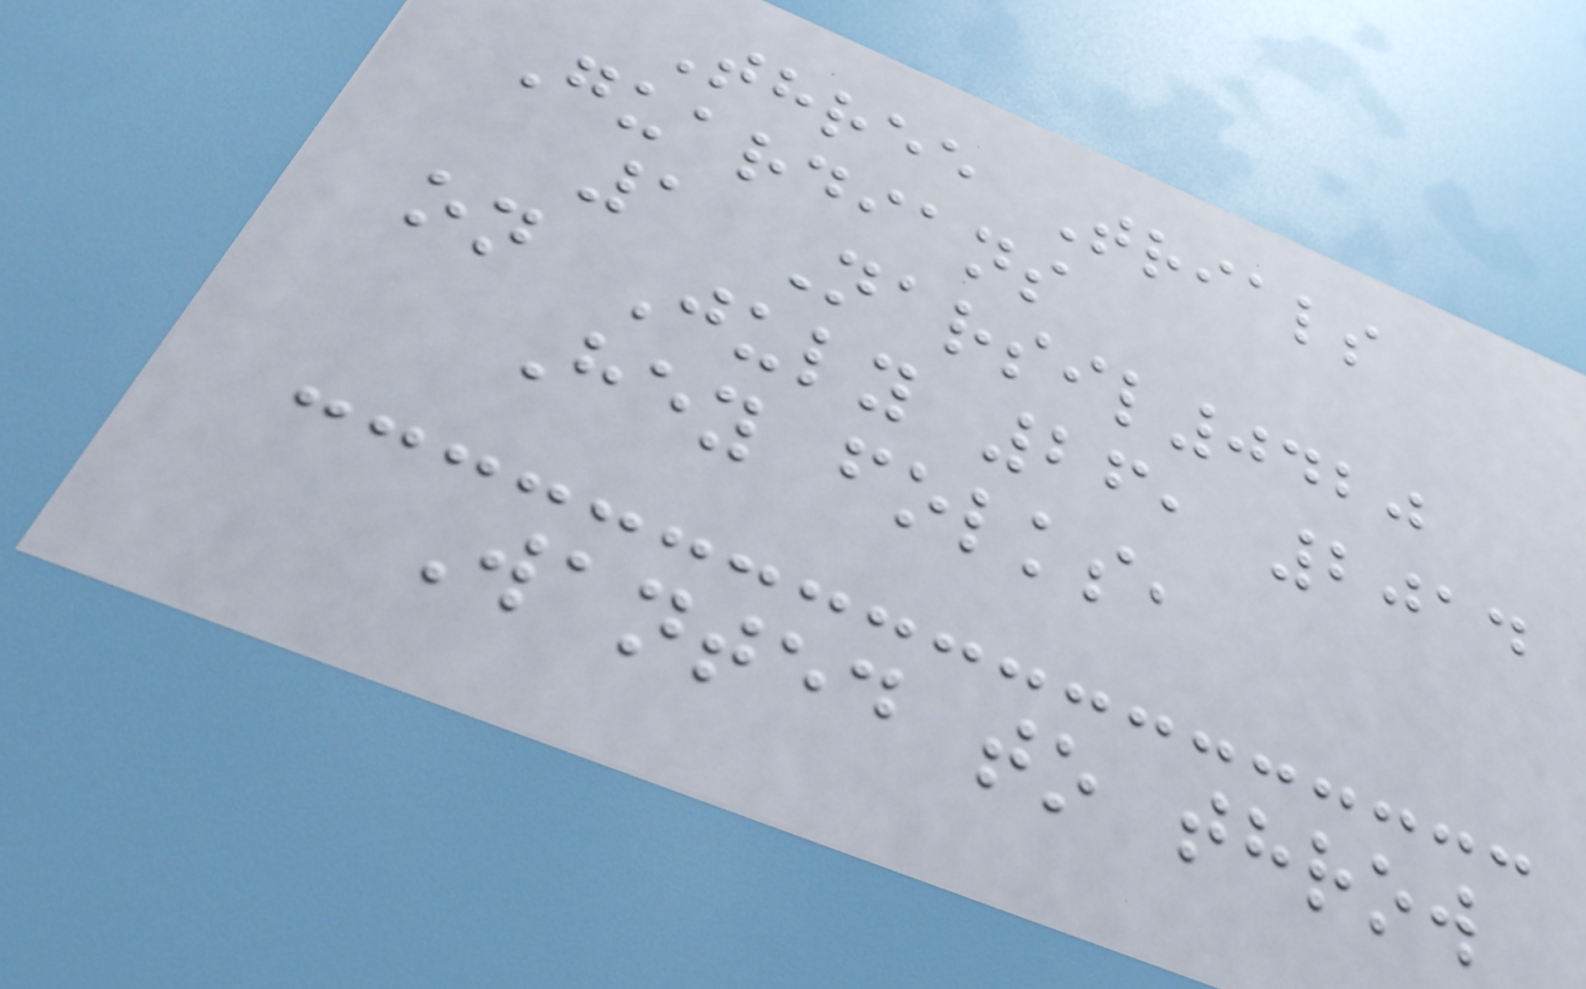Three Trials
Guardians
1 Narsil0420
on July 26, 2014
Hey folks,
Wanted to throw
